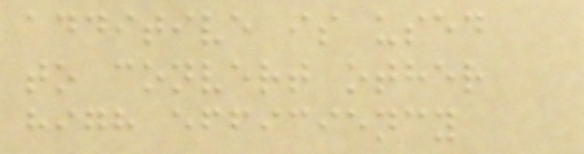additive is used
to convert other
high efficiency
